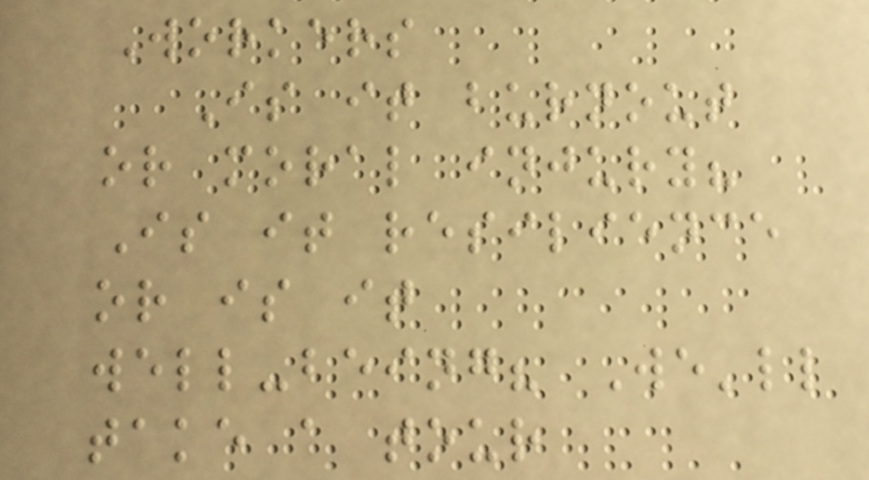Workers
Is it burnout
or moral injury?
Is it resilience
or is it
well-being? We'll
take a tour
